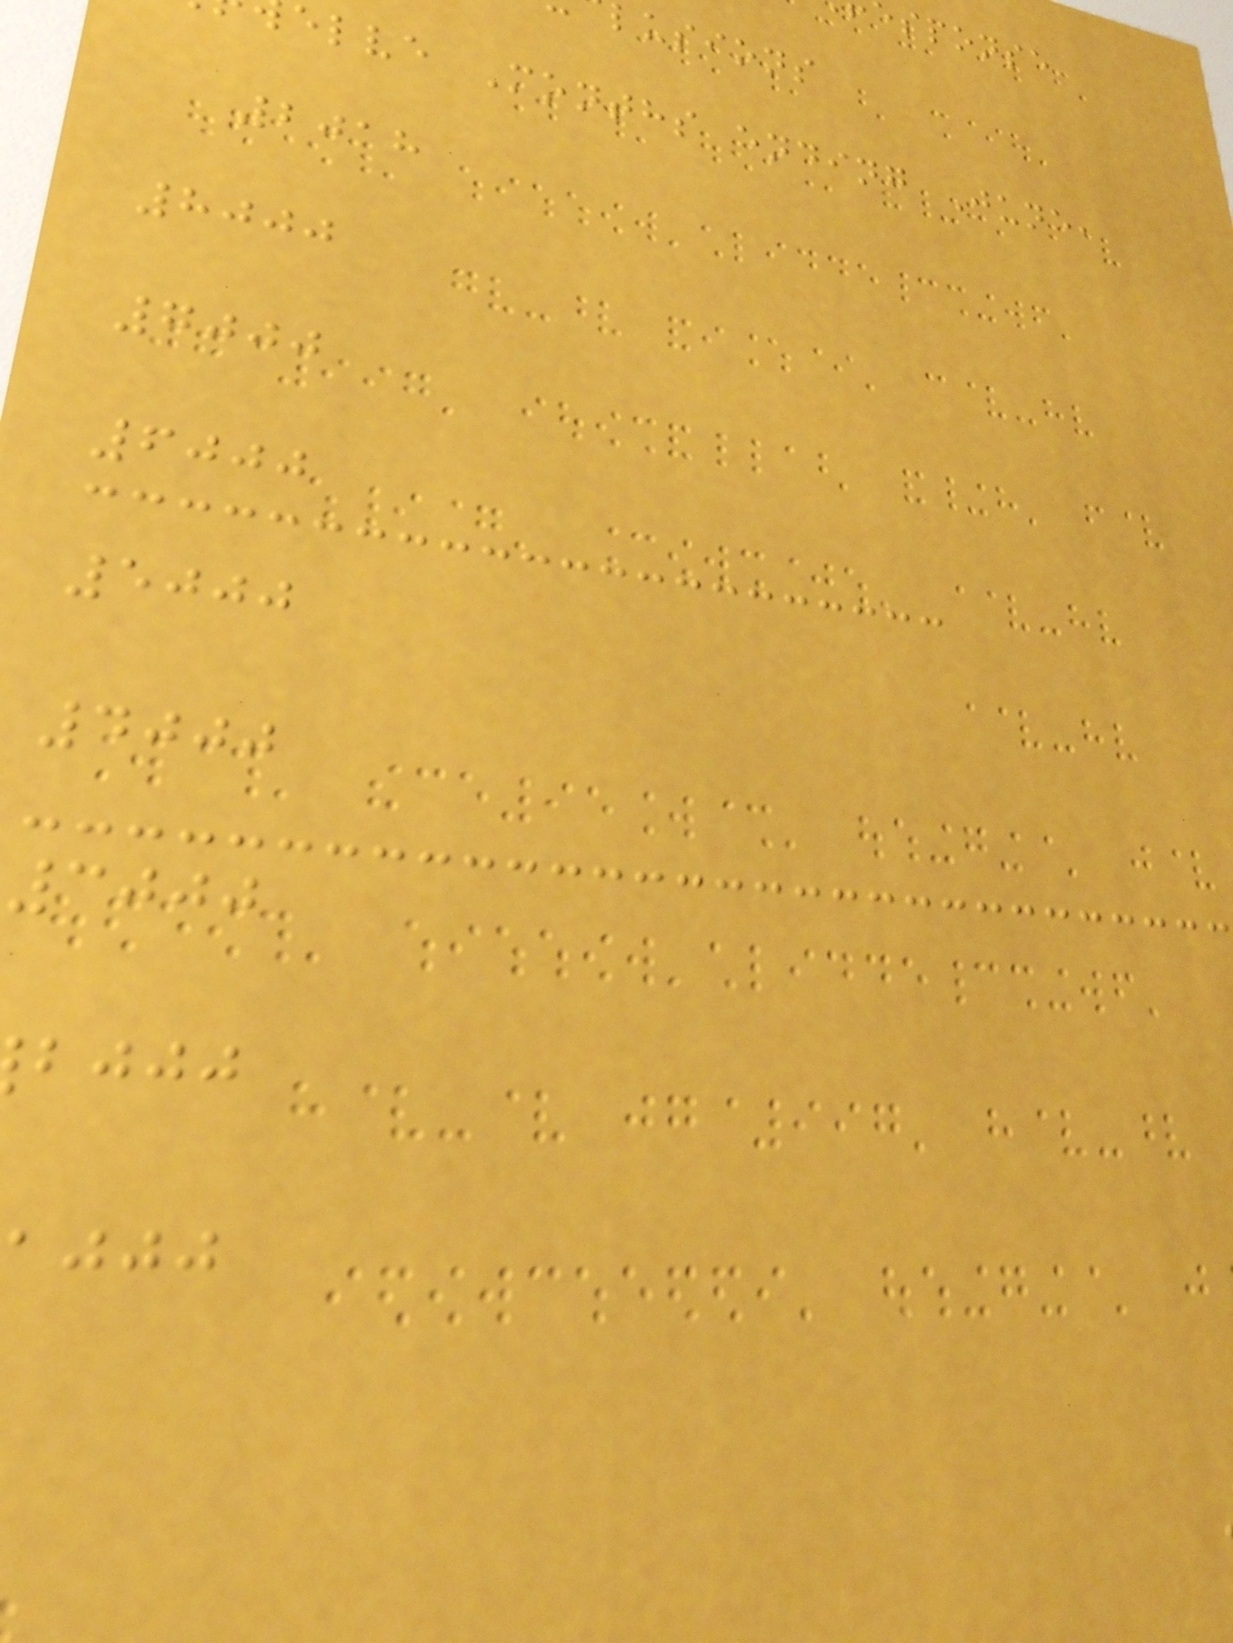lusions
elve Months ending June,
2018
8000
7000
6000
5000
4000
3000
bjjj
